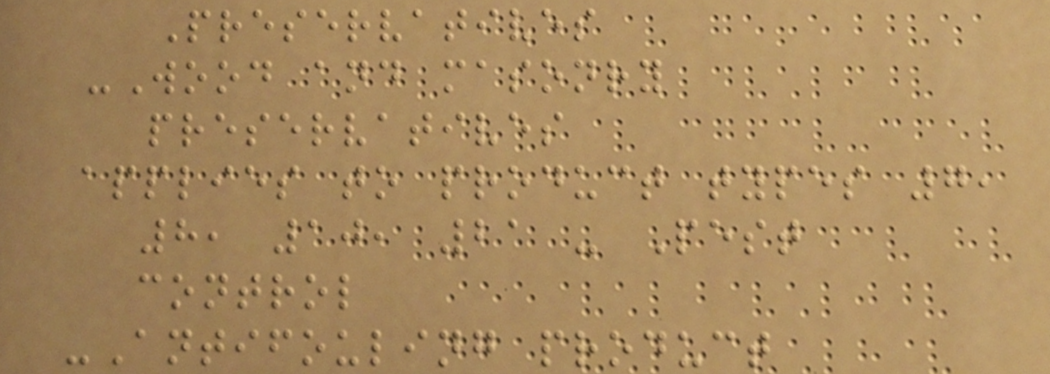Preservatives
-Wood and masonry
preservatives
applies to product types 7,
8, 10, 21 - Pest
control
-Antifouling product
